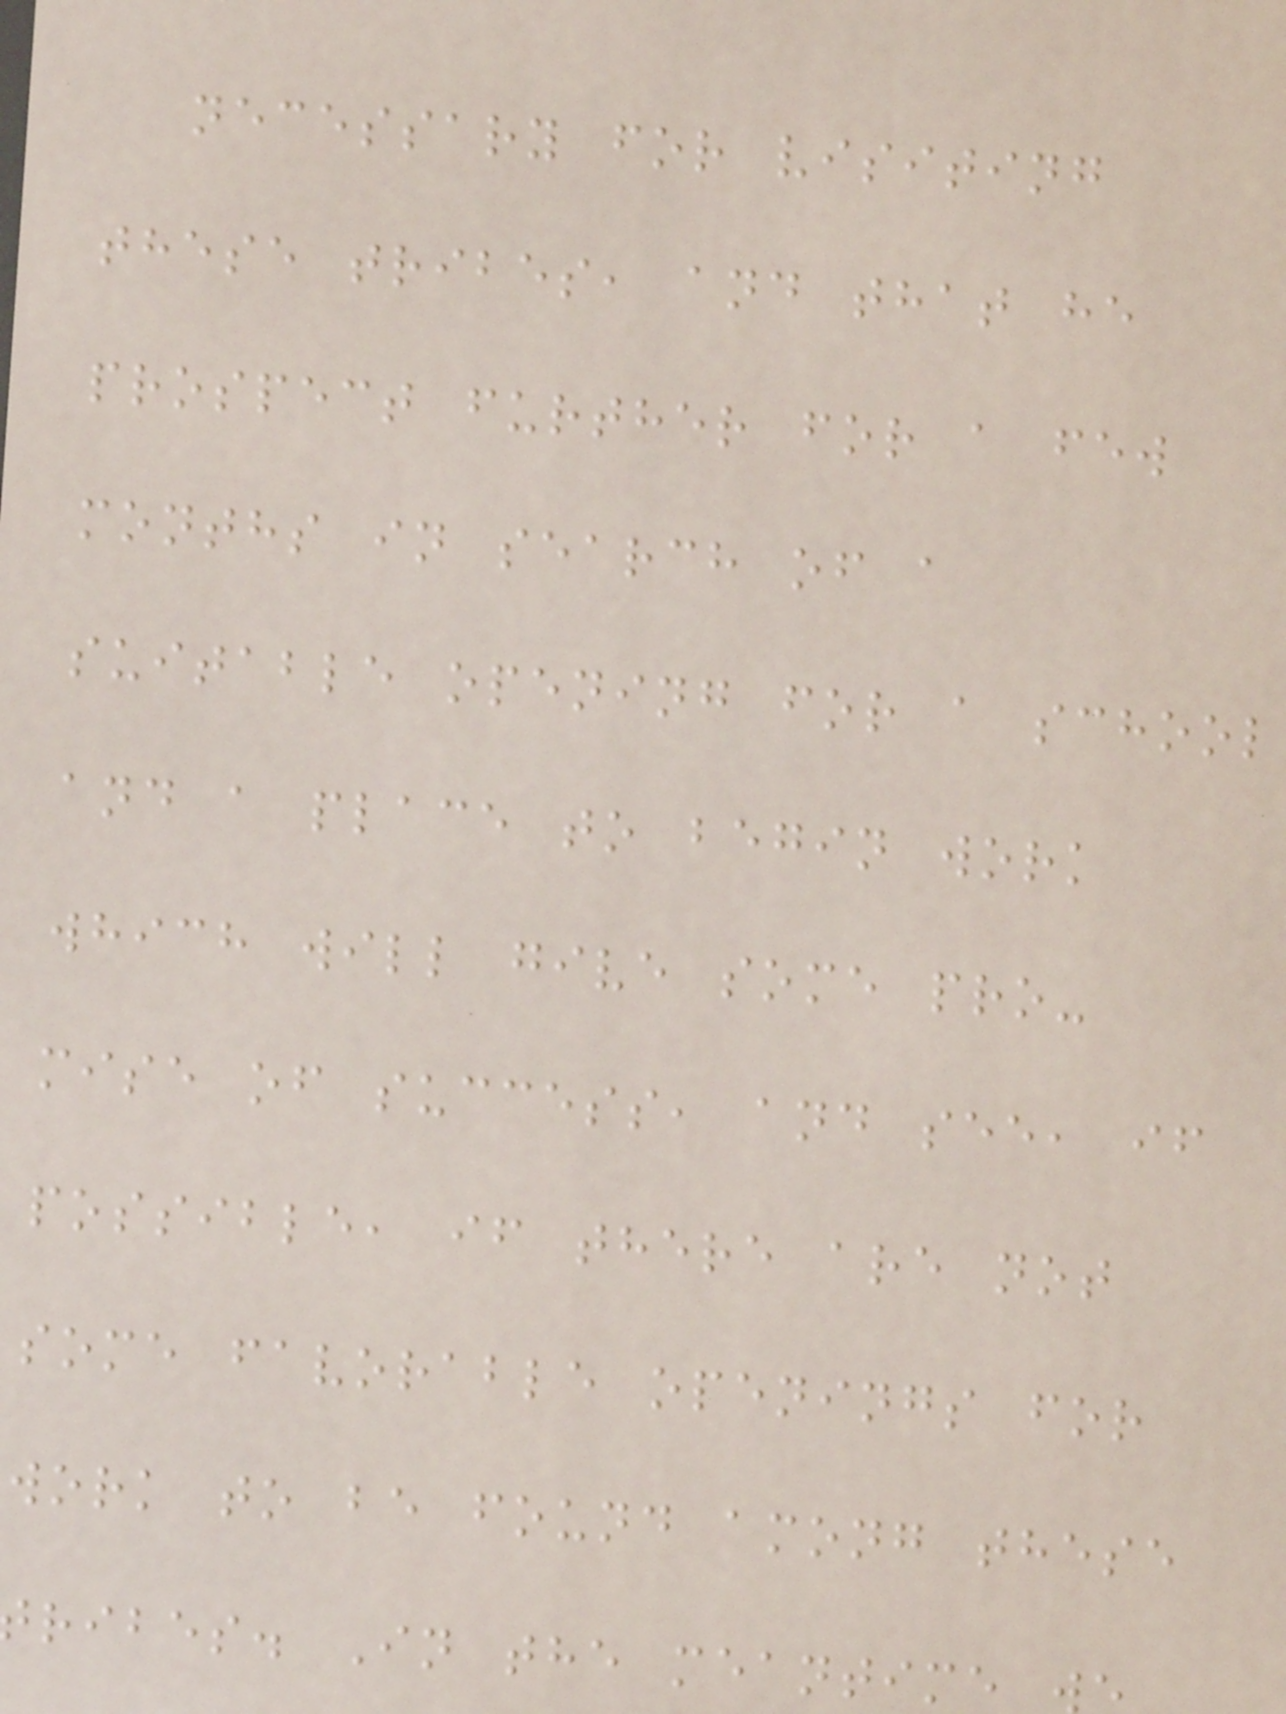necessary for visiting
these tribes, and that he
prospect further for a few
months in search of a
suitable opening for a school
and a place to begin work
which will give some pro-
mise of success, and see, if
possible, if there are not
some favorable openings for
work to be found among these
ribes. In the meantime
